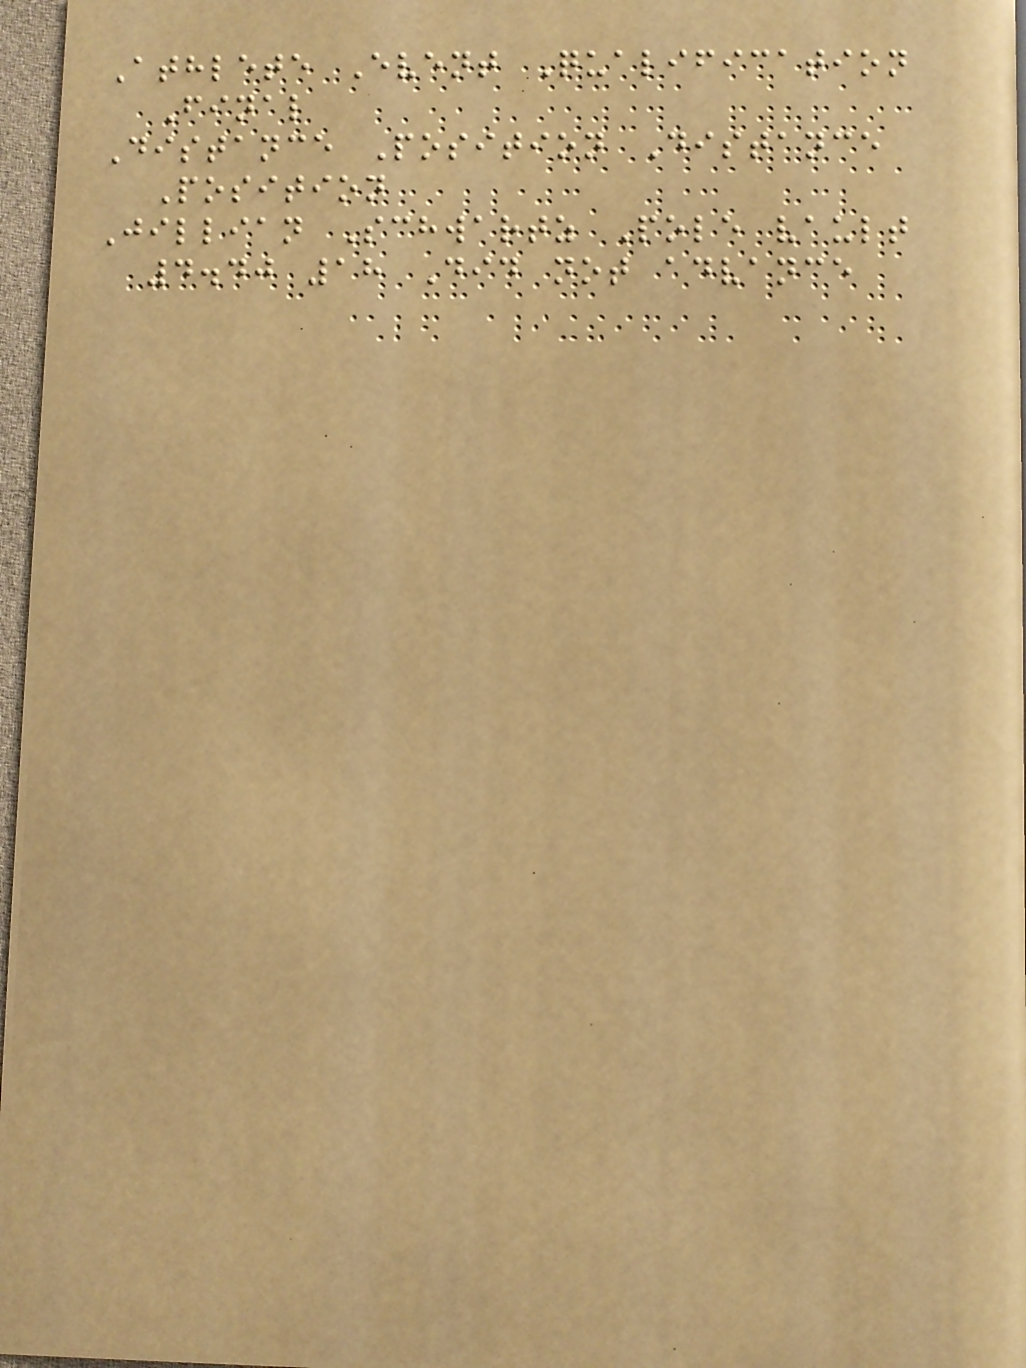Athlete Event Qualification
Final
Distance Position Distance
Position
Jillian Schwartz Pole vault
4.40 18 Did not advance
